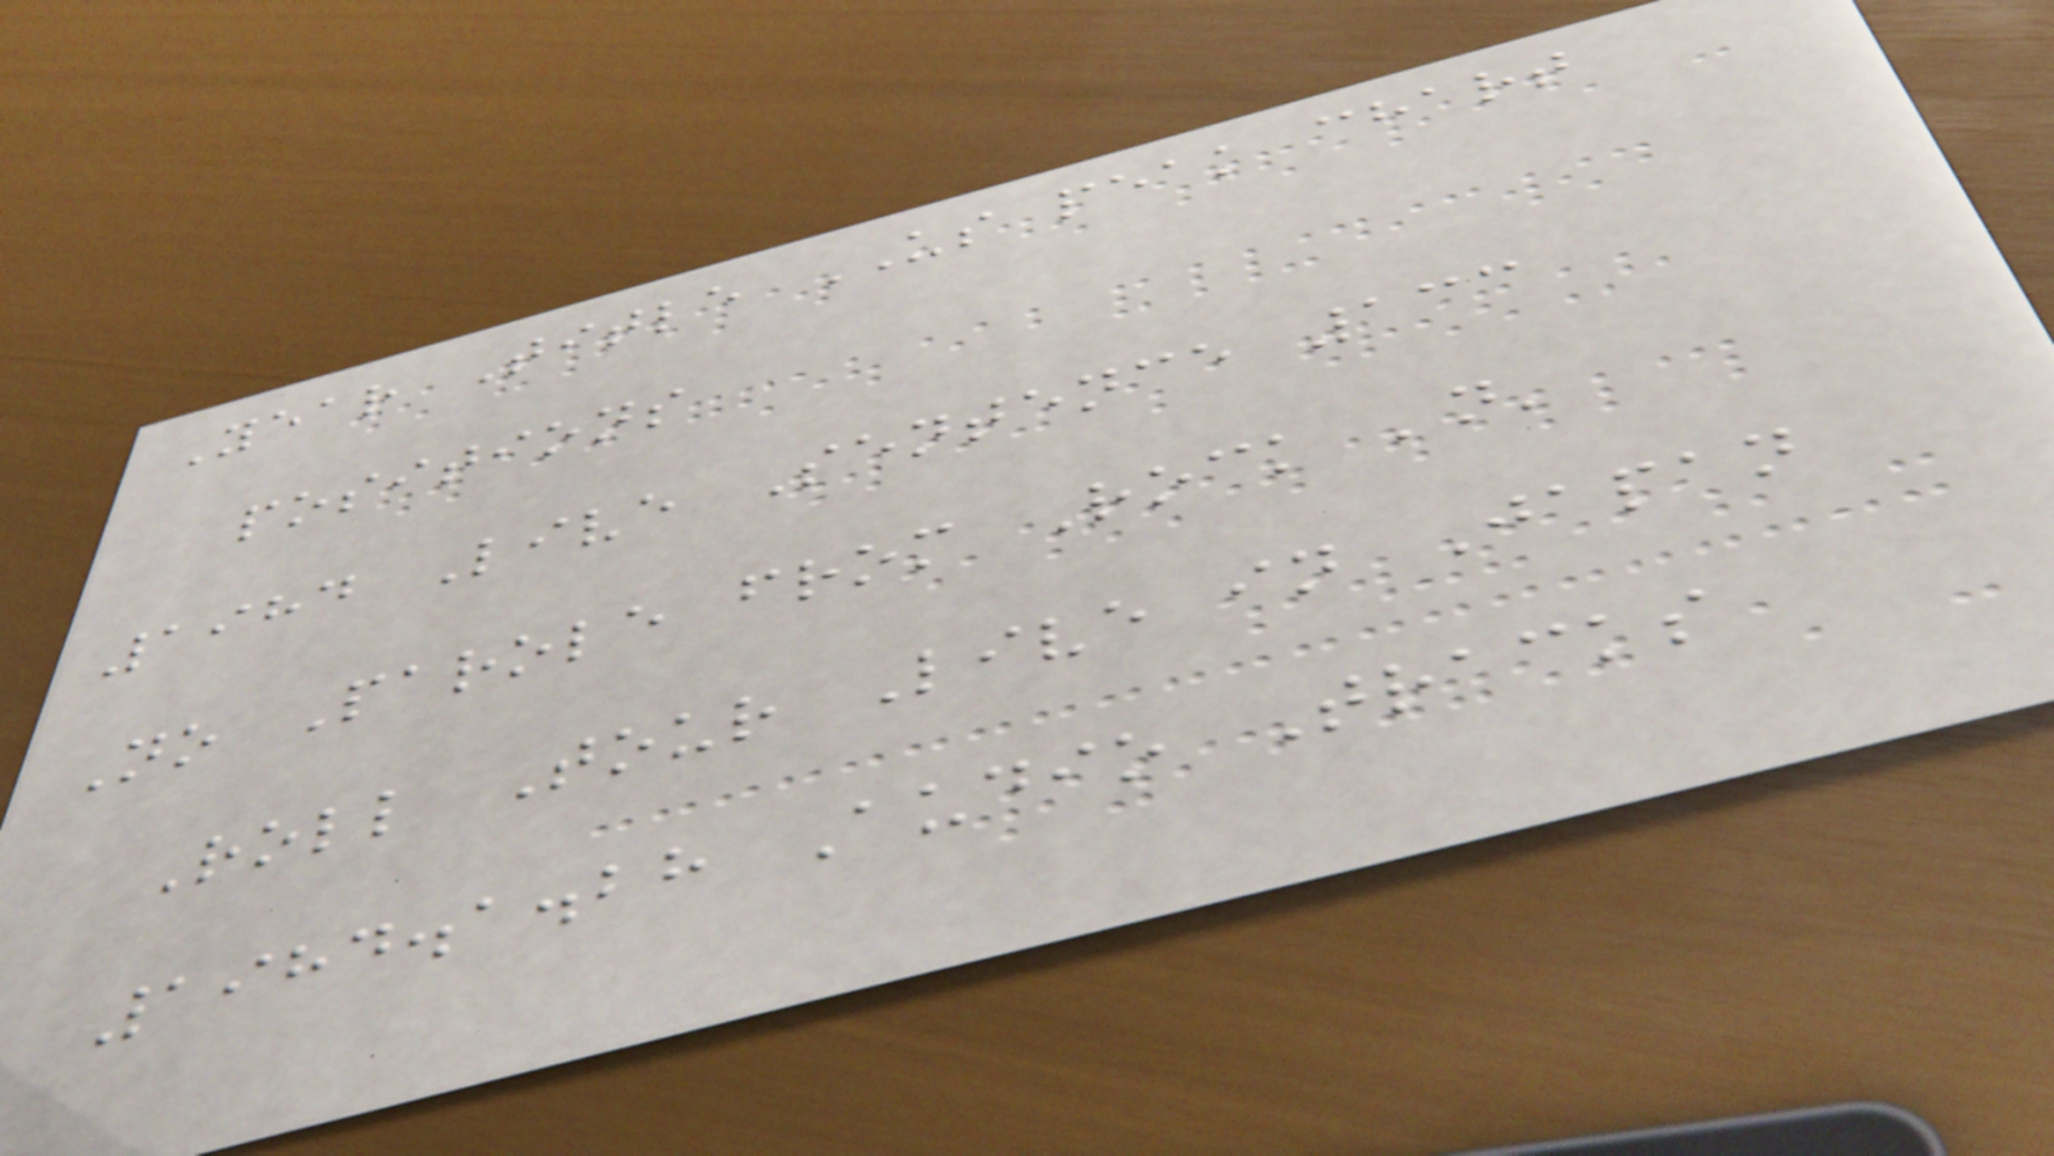Year Title US peak chart
positions
1984 Live Sentence 133
No Parole from Rock 'n'
Roll Tour Live in Japan
1984.1.28 Audio Tracks
